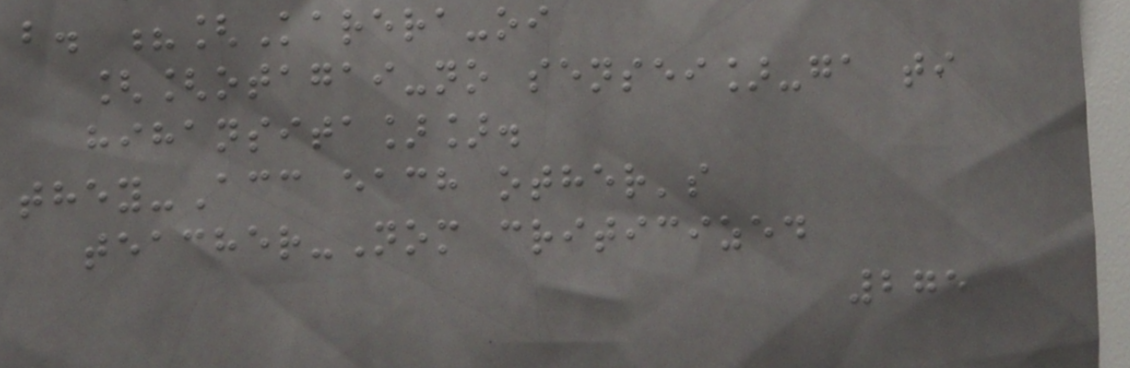b. ?[Karera-oi
[[otagai-no sensei]-ga ti
hihansita]].
they-Acc each other's
teacher-Nom criticized
275
